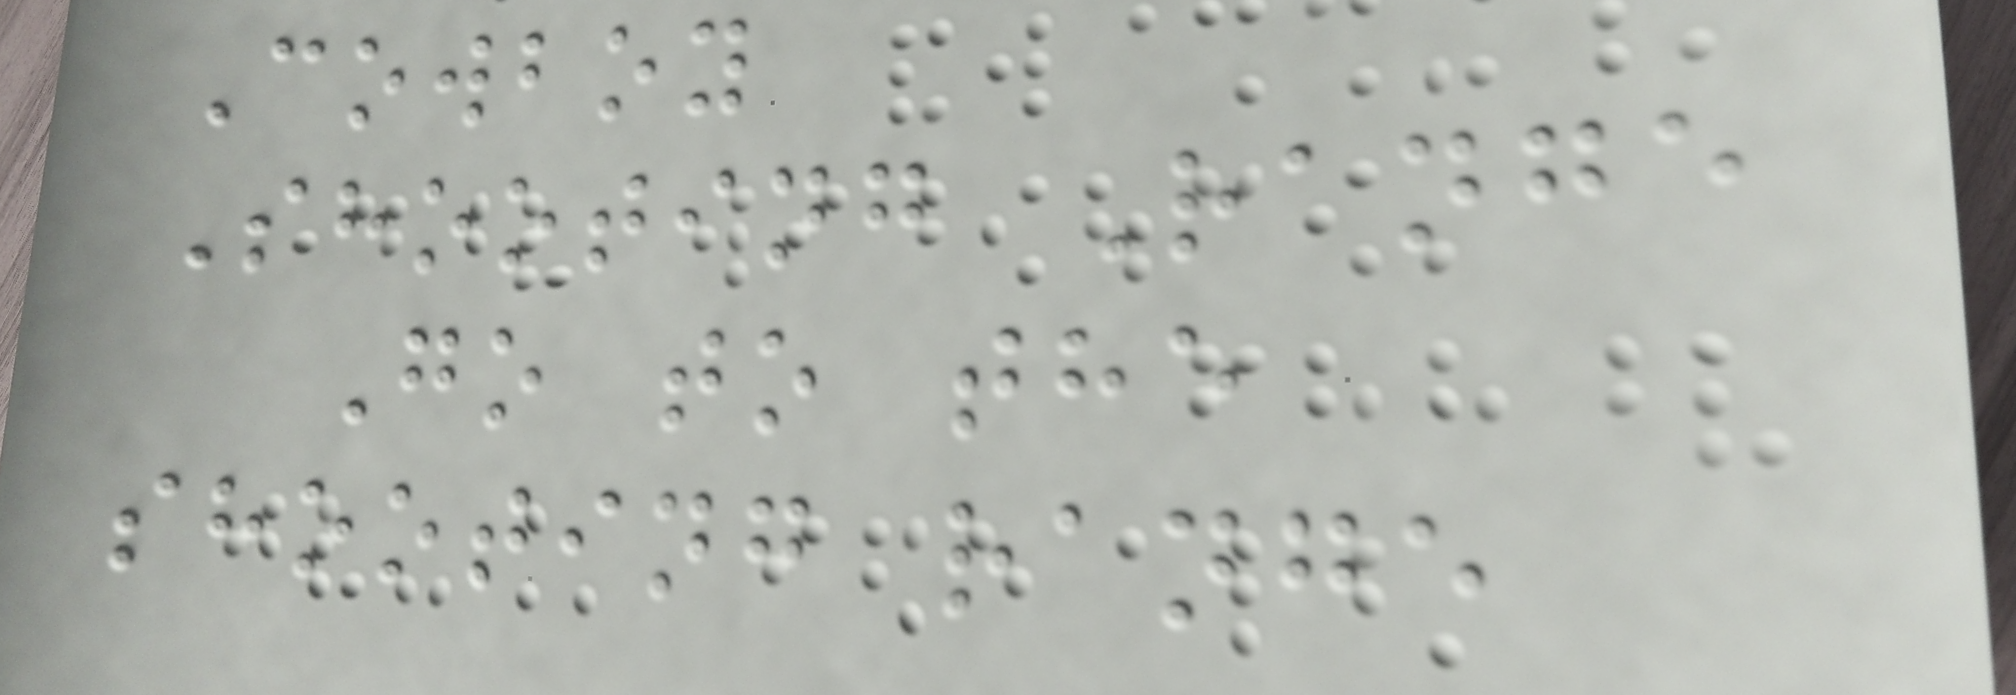Cowboy
Shooting Range
Go to the
shooting range
